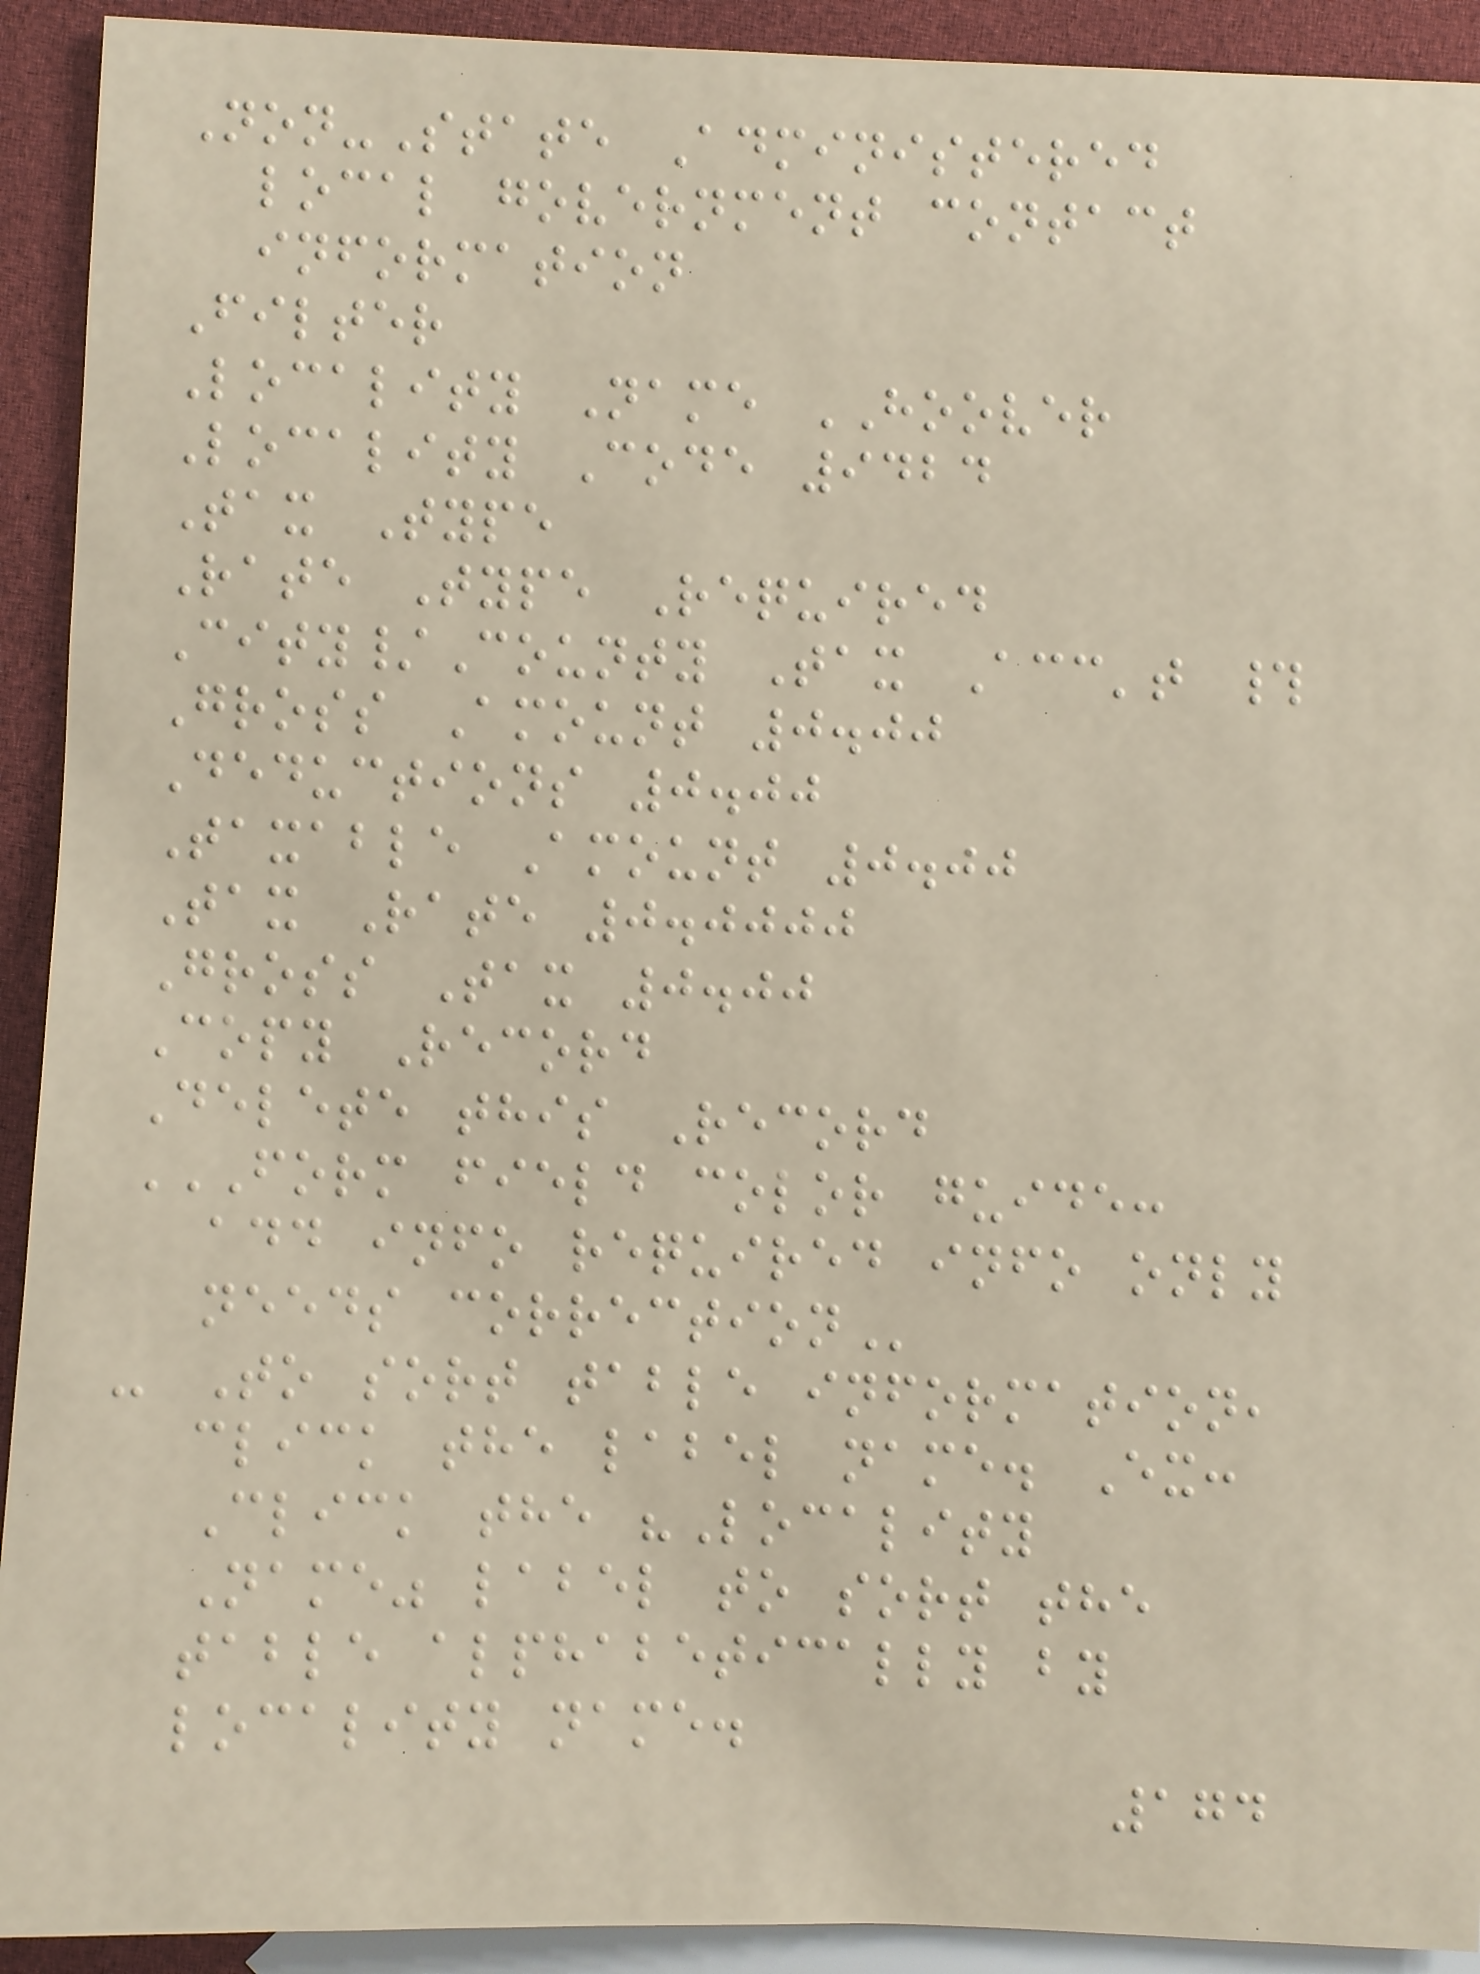Non-State Administered
local government contact
information
Filter
Locality Name HOOVER
Locality Code 9424
Tax Type
Rate Type Required
City/County Tax Acc't #
Gross Amount 0.00
Deductions 0.00
Taxable Amount 0.00
Tax Rate 0.0000
Gross Tax 0.00
Copy Record
Delete this Record
FORM FIELD COLOR GUIDE:
ADD INFO REQUIRED INFO ONLY
NEEDS CORRECTION
- To sort table information,
click the label name. Ex:
Click the "Locality
Name" label to sort the
table alphabetically by
locality name.
174
